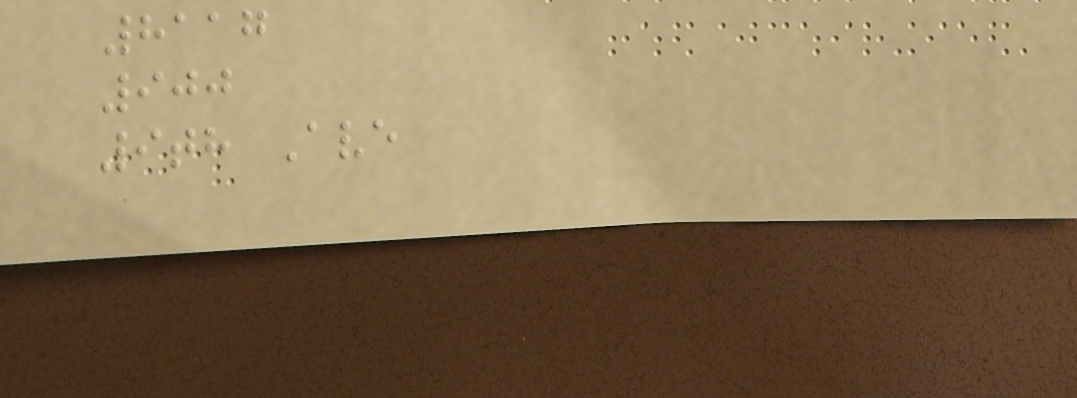8117
900
9th Ave
